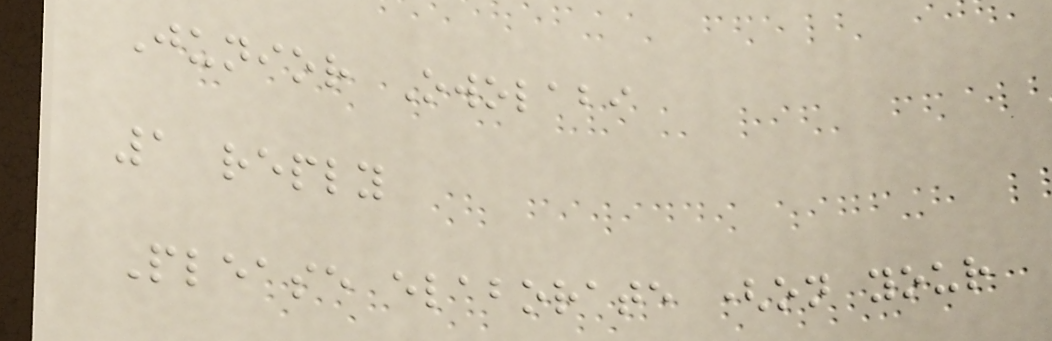Junior Owolabi
1 reply
Please elaborate (on your
